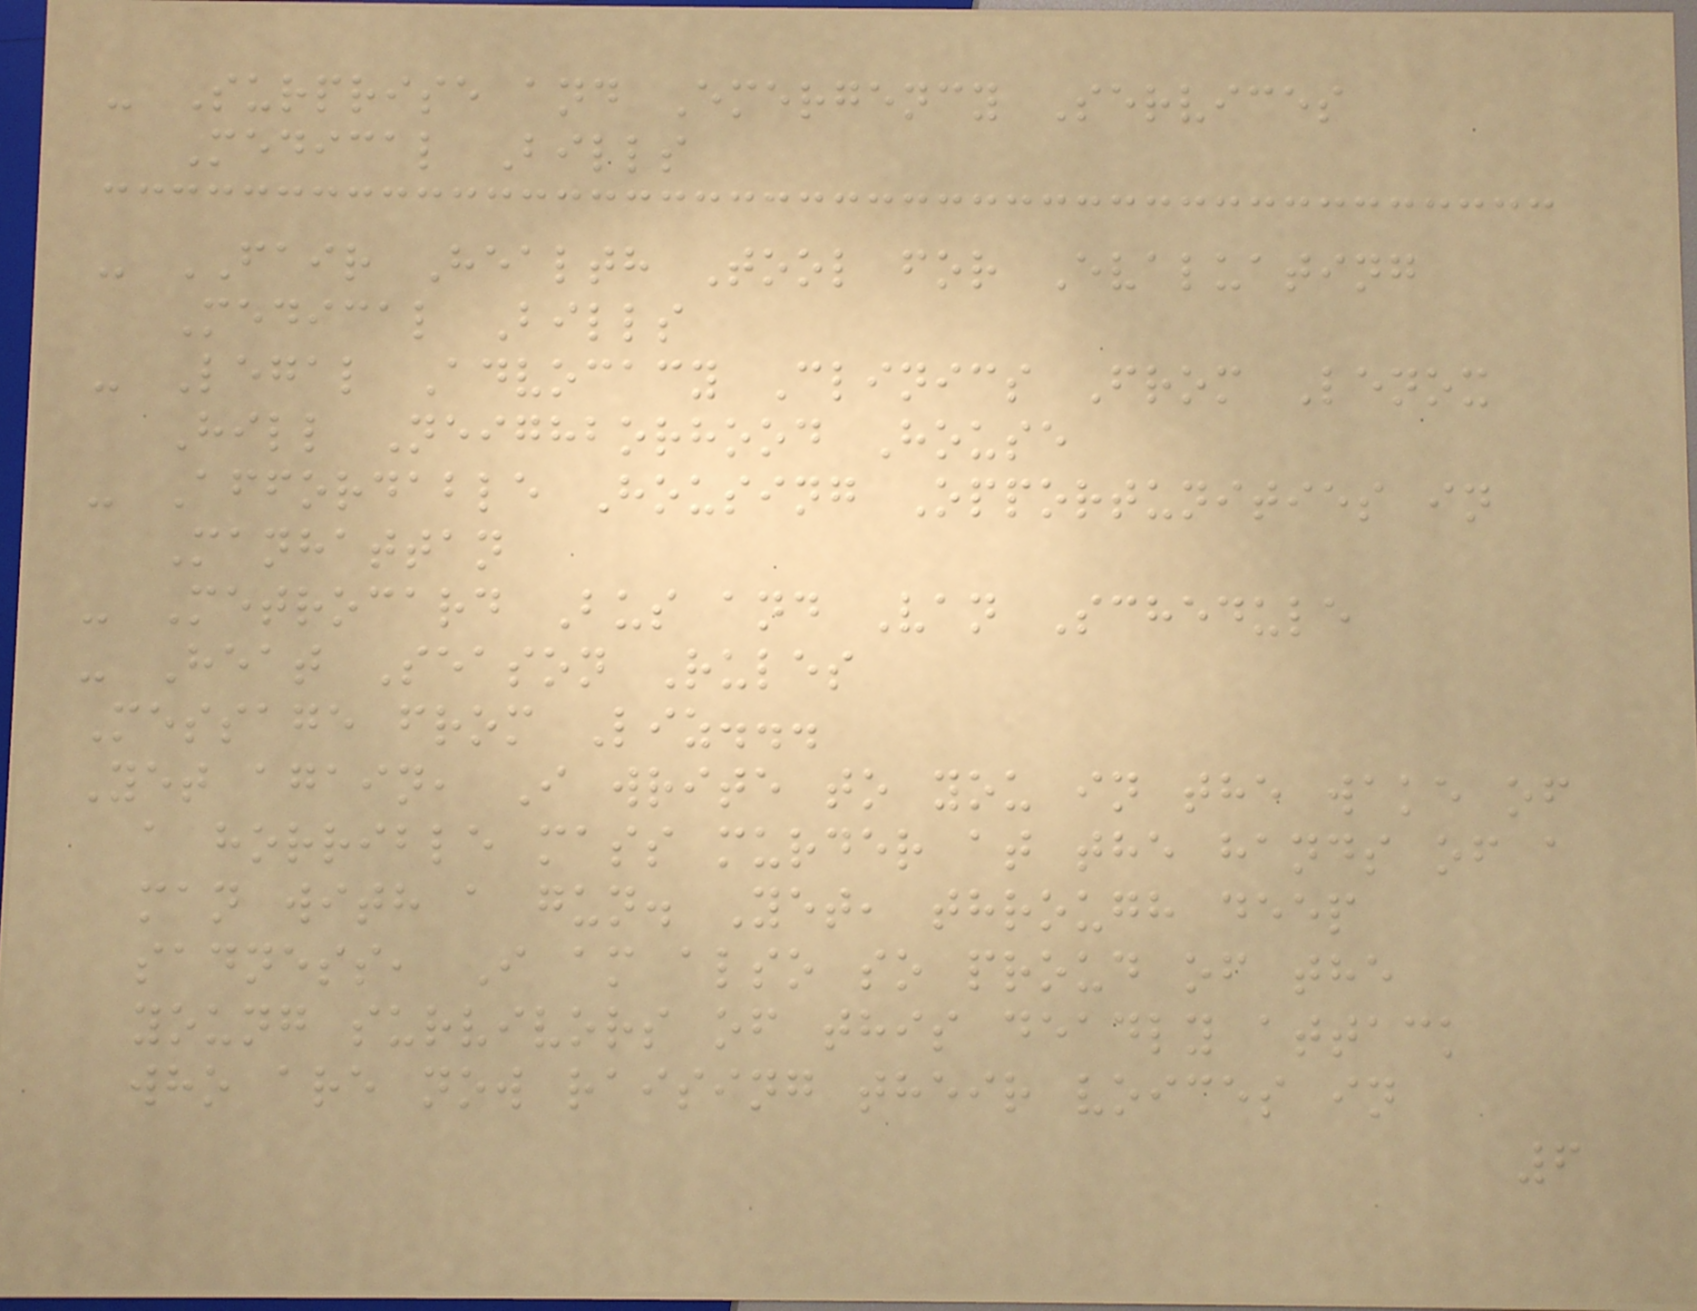- Surprise and Emergency Services
Medical Bills
- FAIR Health Tool for Evaluating
Medical Bills
- Legal Advocacy Clinics From Lenox
Hill Neighborhood House
- Affordable Housing Opportunities in
Manhattan
- Metrocard Bus and Van Schedule
- Heat Season Rules
Message from Liz...
Yet again, I write to you in the wake of
a horrible mass murder at the hands of a
man with a gun. Yet, through deep
sadness, I am also so proud of the
young survivors of this deadly attack
who are now raising their voices in
6
